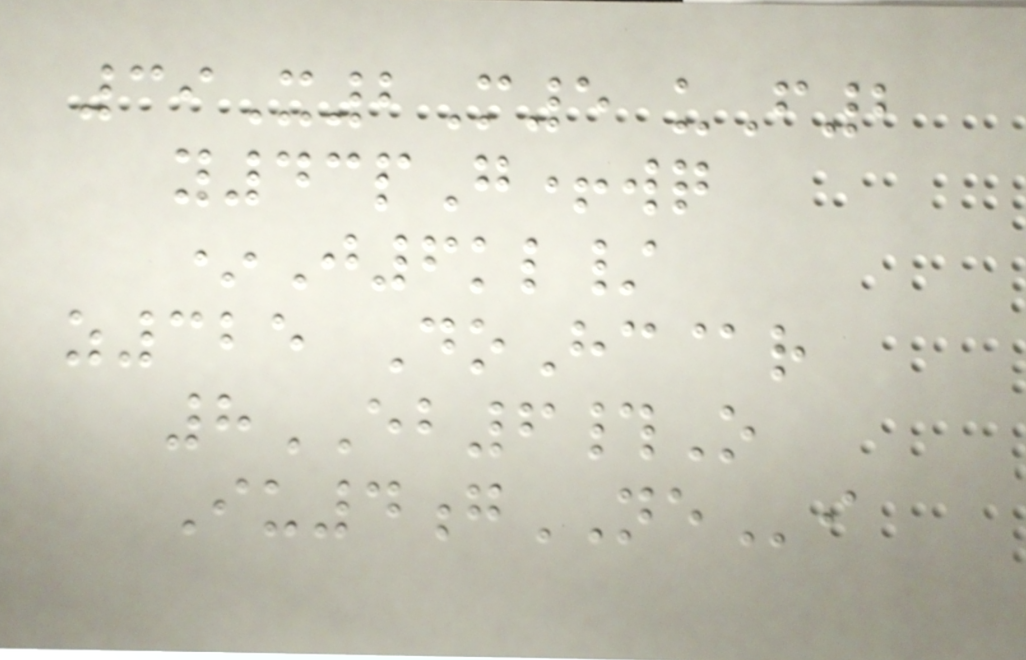39X2M5 uF2
y43pG+wq
*J6kl/
z325 DoHc@r
8EB6#O
Iu4gNEi
